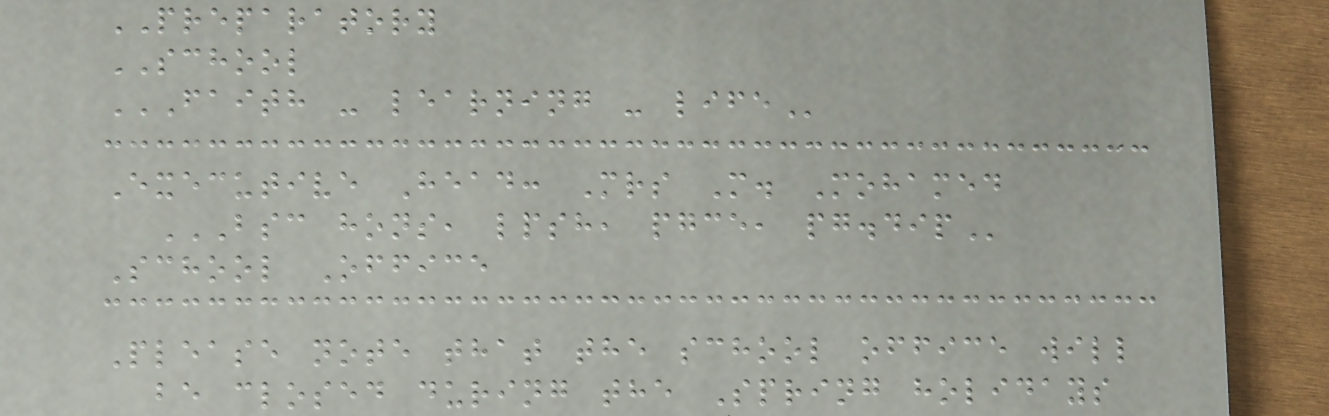PREPARATORY
SCHOOL
FAITH - LEARNING - LIFE
Executive Head: Mrs M. Mohamed
BSC HONS, LPSH, PGCE, PG.DIP
School Office
Please note that the school office will
be closed during the Spring holidays
